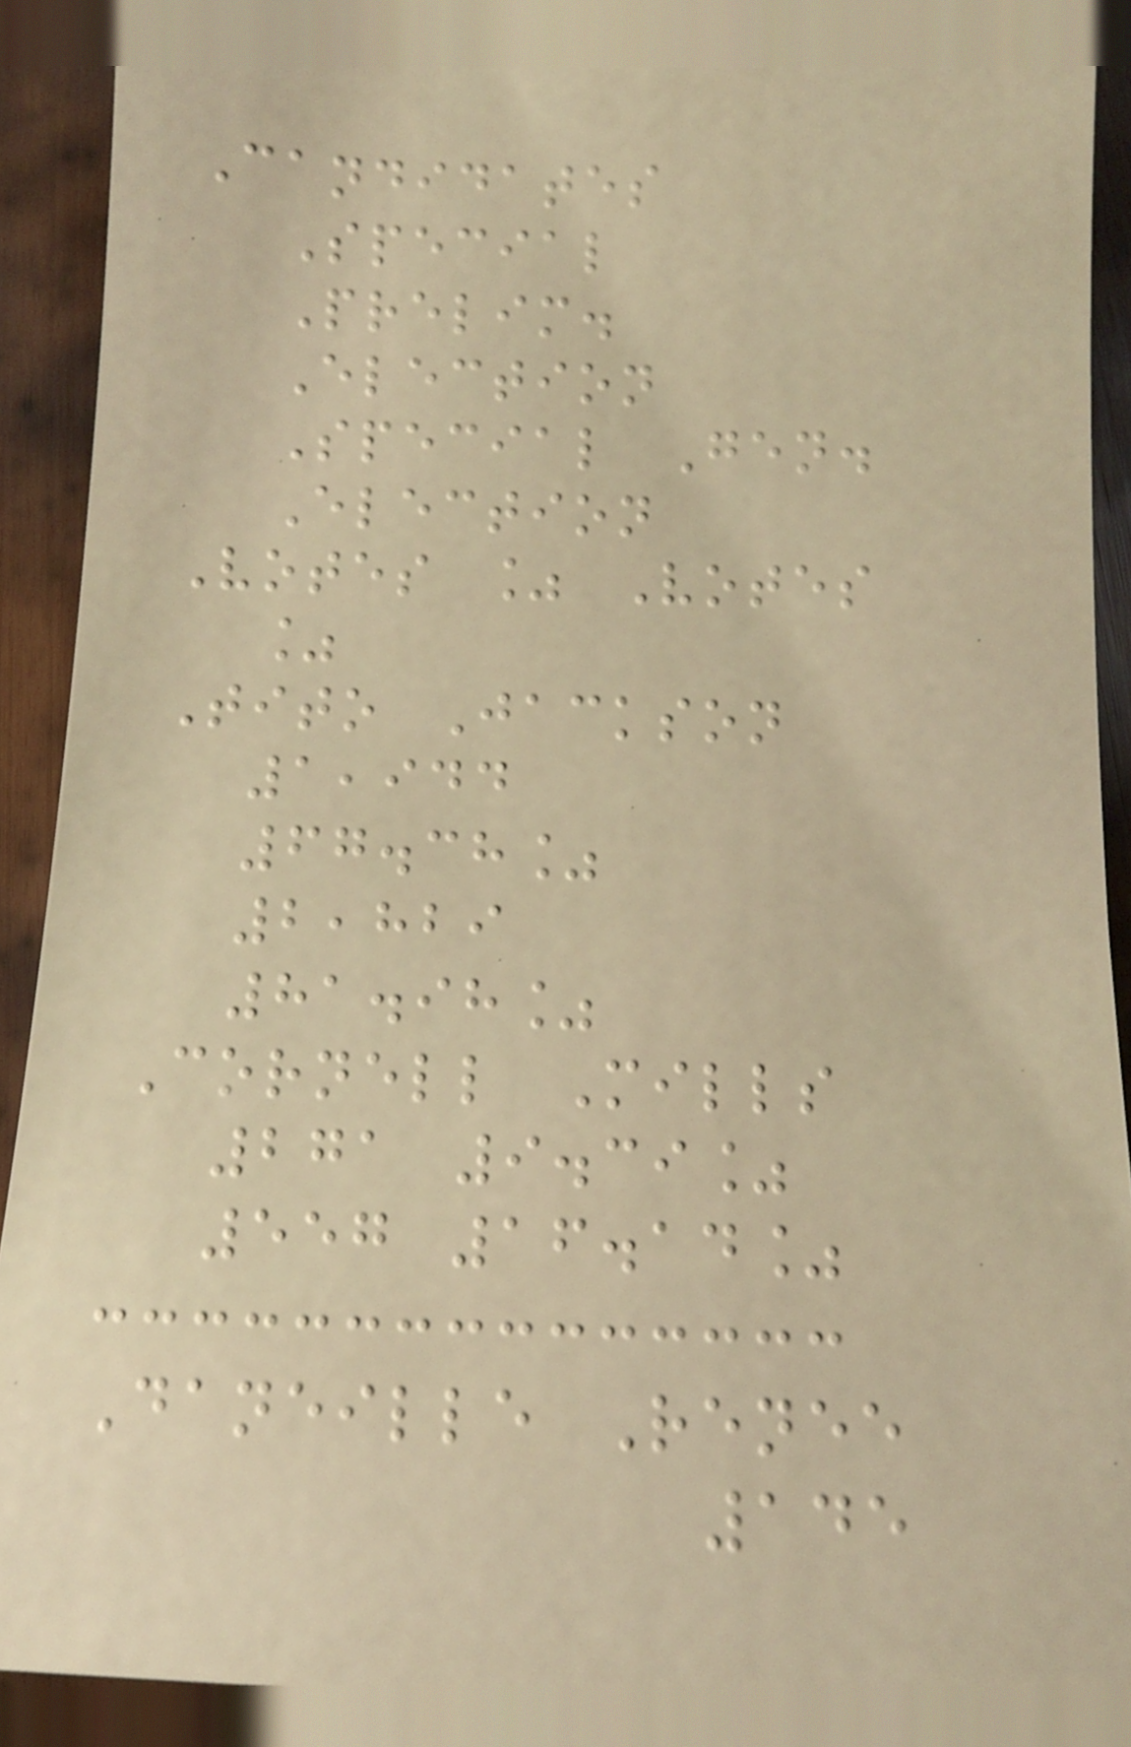Candidates
Special
Prelim.
Election
Special Gen.
Election
Votes % Votes
%
Tito Jackson
1,944
67.38%
2,829
81.98%
Cornell Mills
271 9.39%
557 16.14%
Daneille Renee
145
